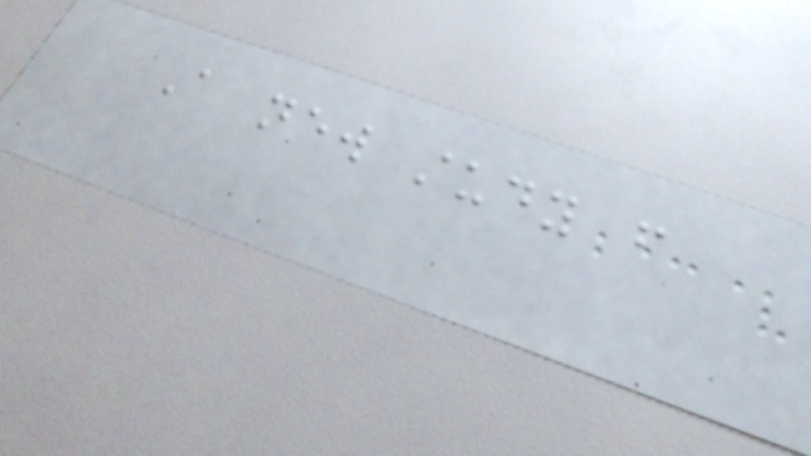A new study from
